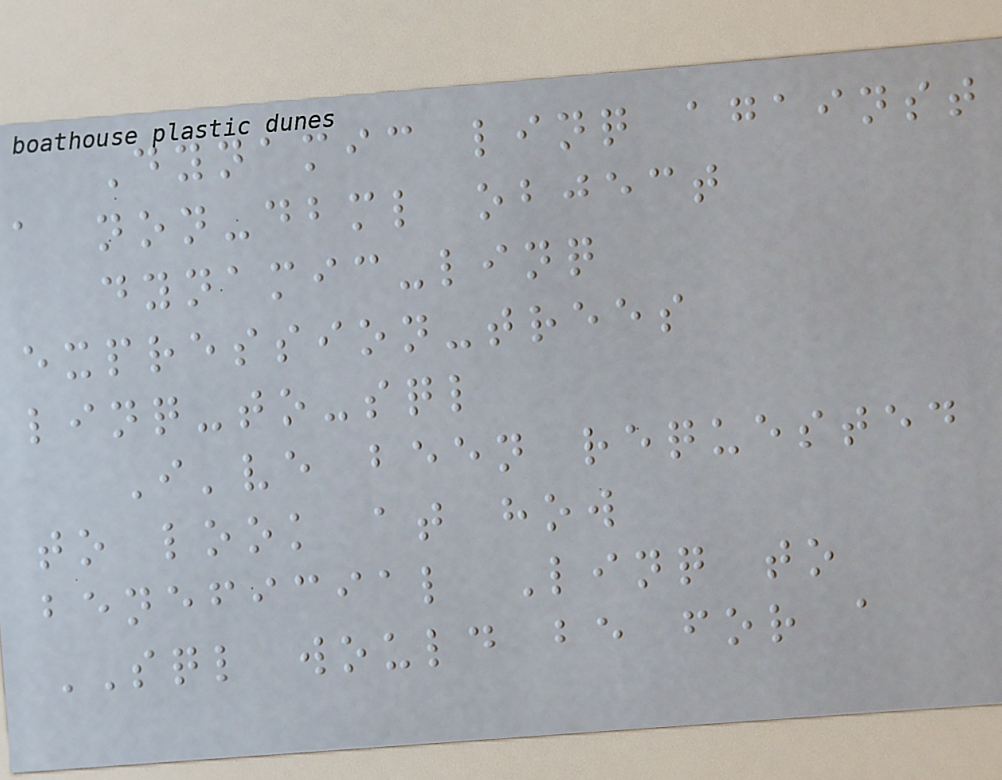Dynamic linq against
a non-dbml object
dynamic-linq
expression-trees
linq-to-sql
I've been requested
to look at how
beneficial Linq to
SQL would be for a
